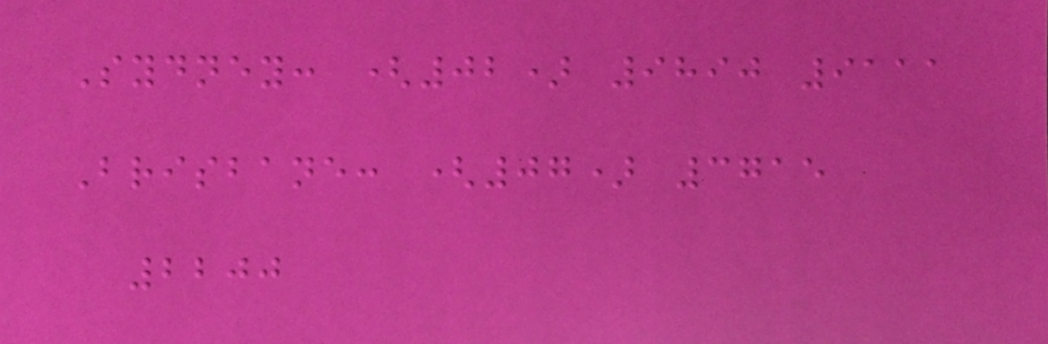Sydney: (02) 9890 9111
Brisbane: (07) 3715
2200
